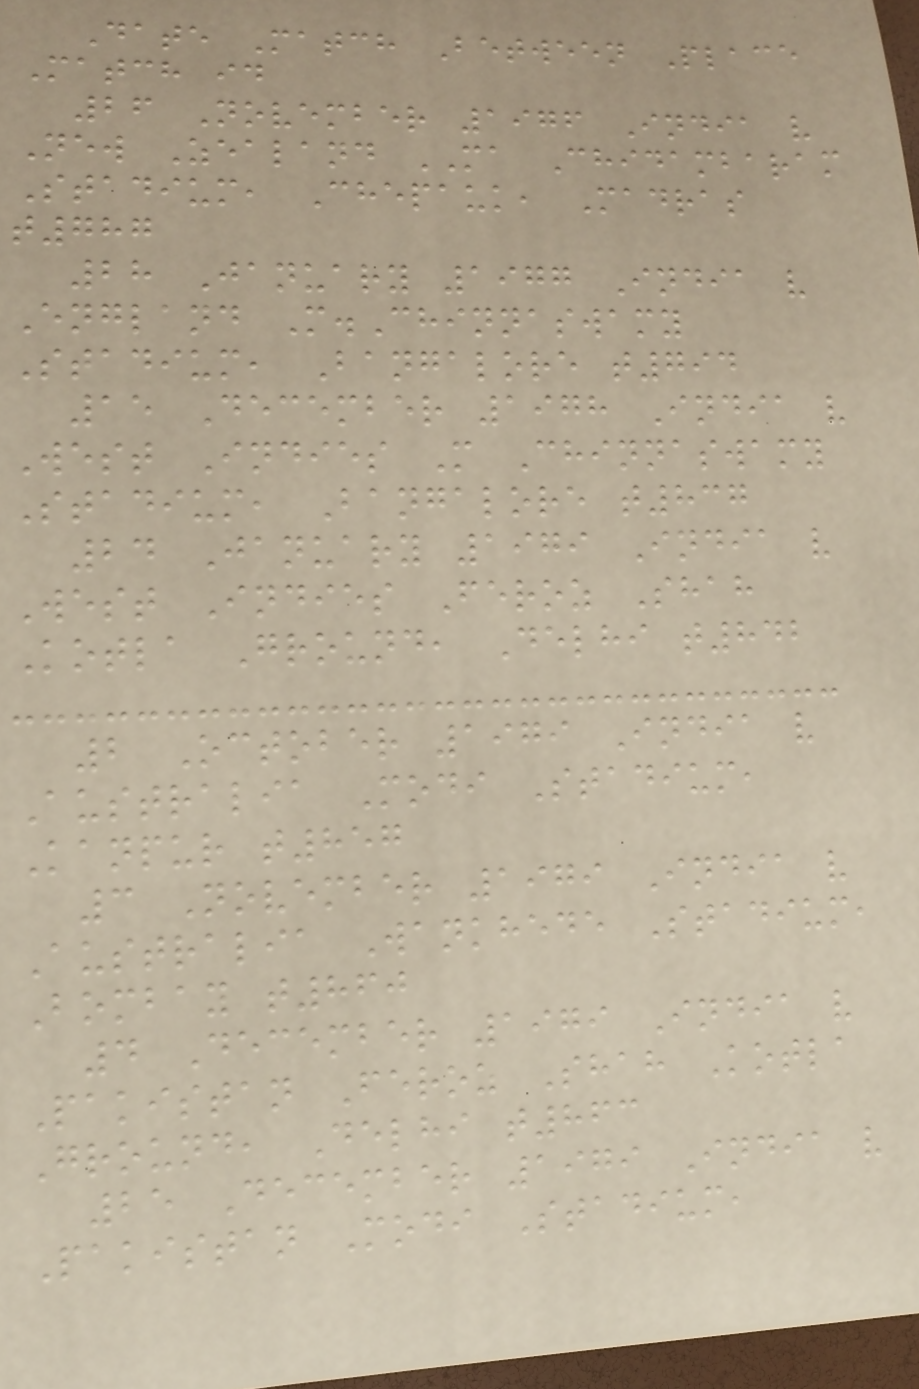Date Match Between Place
Match id
26 November 1976 India v
New Zealand MA Chidambaram
Stadium, Chepauk, Madras
t787
28 January 1977 India v
England M.Chinnaswamy
Stadium, Bangalore t794
15 December 1978 India v
West Indies M Chinnaswamy
Stadium, Bangalore t837
24 January 1979 India v
West Indies Feroz Shah
Kotla Ground, Delhi t842
2 October 1979 India v
Australia Modi Stadium,
Kanpur t857
3 November 1979 India v
Australia Wankhede Stadium,
Bombay t860
4 December 1979 India v
Pakistan Feroz Shah Kotla
Ground, Delhi t863
25 December 1979 India v
Pakistan Modi Stadium,
